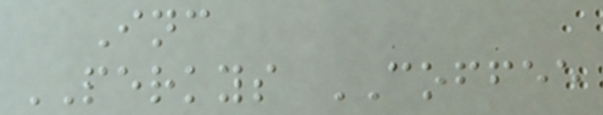Inc
PERKYS COFFEE
